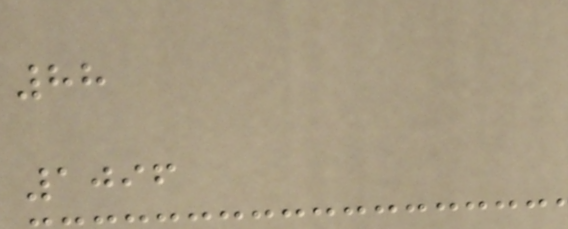88
1096
